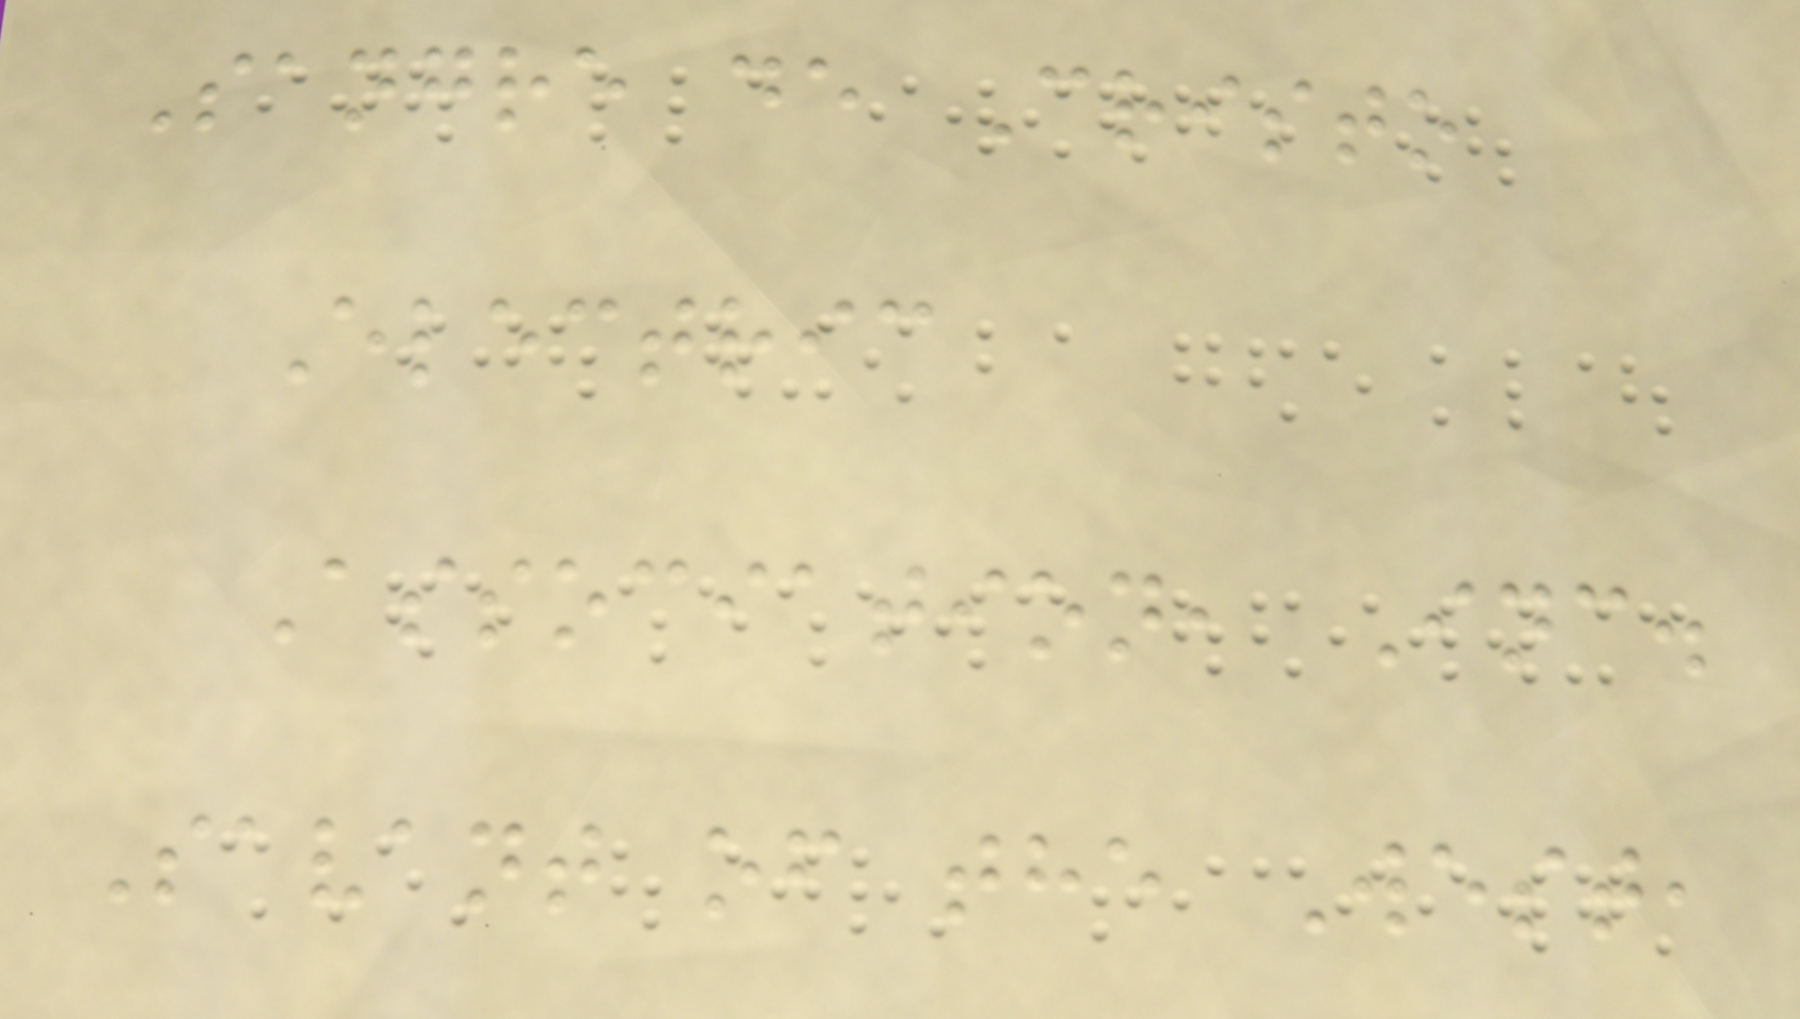Sangre de Cristo
Electric
Association, Inc.
Savant of the West,
